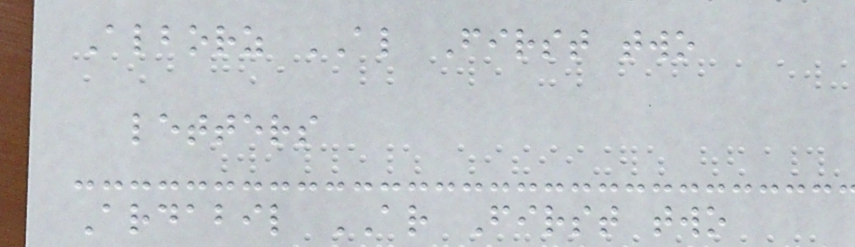Alborz AL First two
letters
Ardabil AR First two
